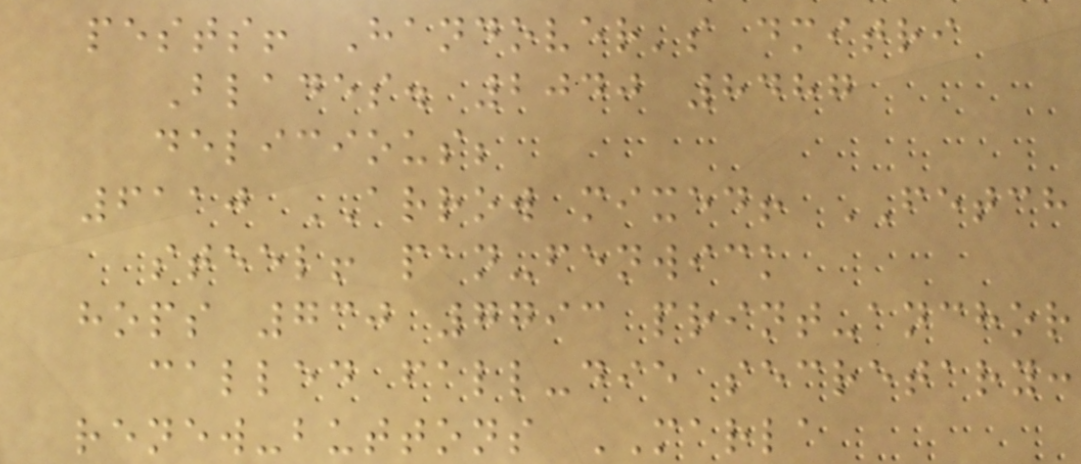pests! Handover's dmitri
Blades. 2040 8487
delicious;
6110 ARROW mixed! FETCH
steel! pan-fenwick
hops 730 7793 print-anchor
called fall-die secretary:
renew-buttons MARLA
